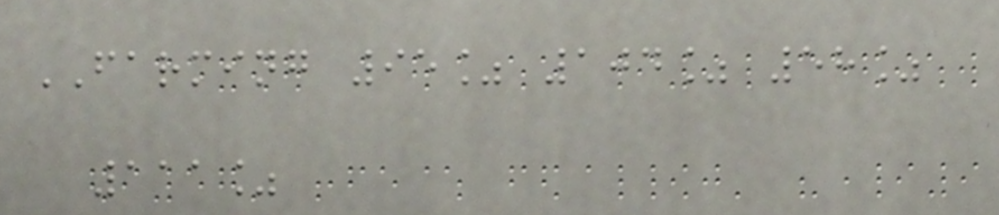FARMING 95% 104% 58%
111%
